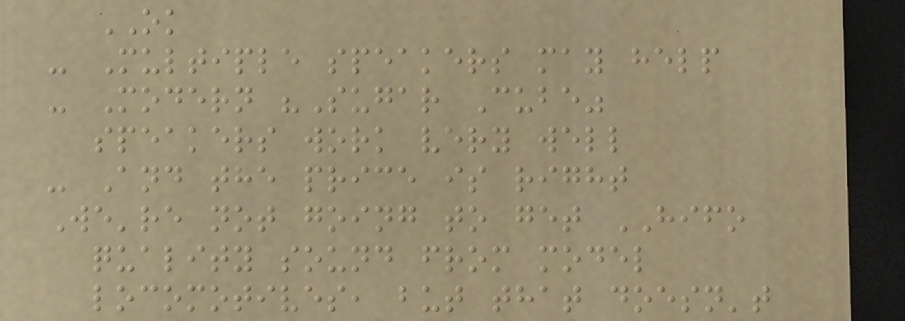OK
- Multiple speakers may help
- Modern "Sugar Cube"
speakers work very well
- And the price is right
We're not going to get HIFO
quality sound from model
locomotives, but that doesn't
